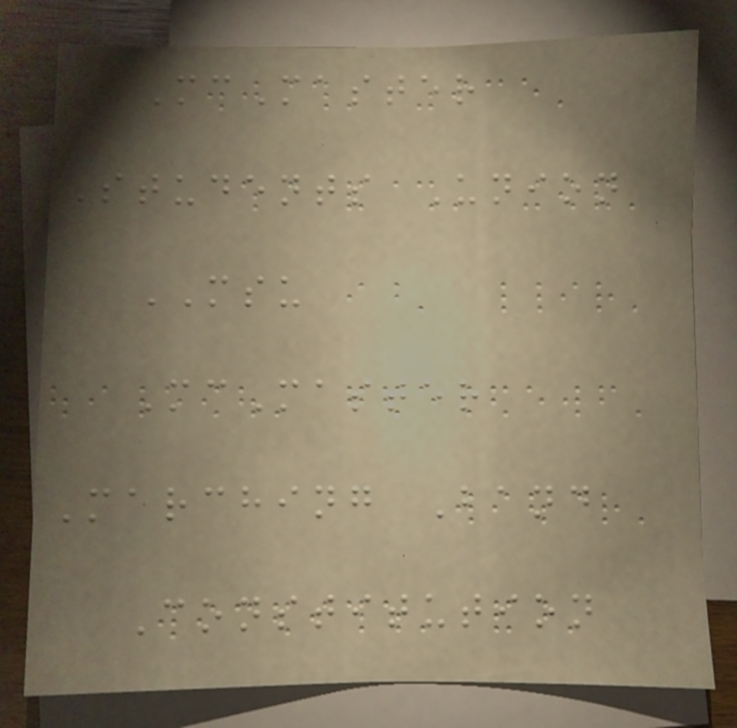McMaster
Students Union
MSU
McMaster
Marching Band
Constitution
